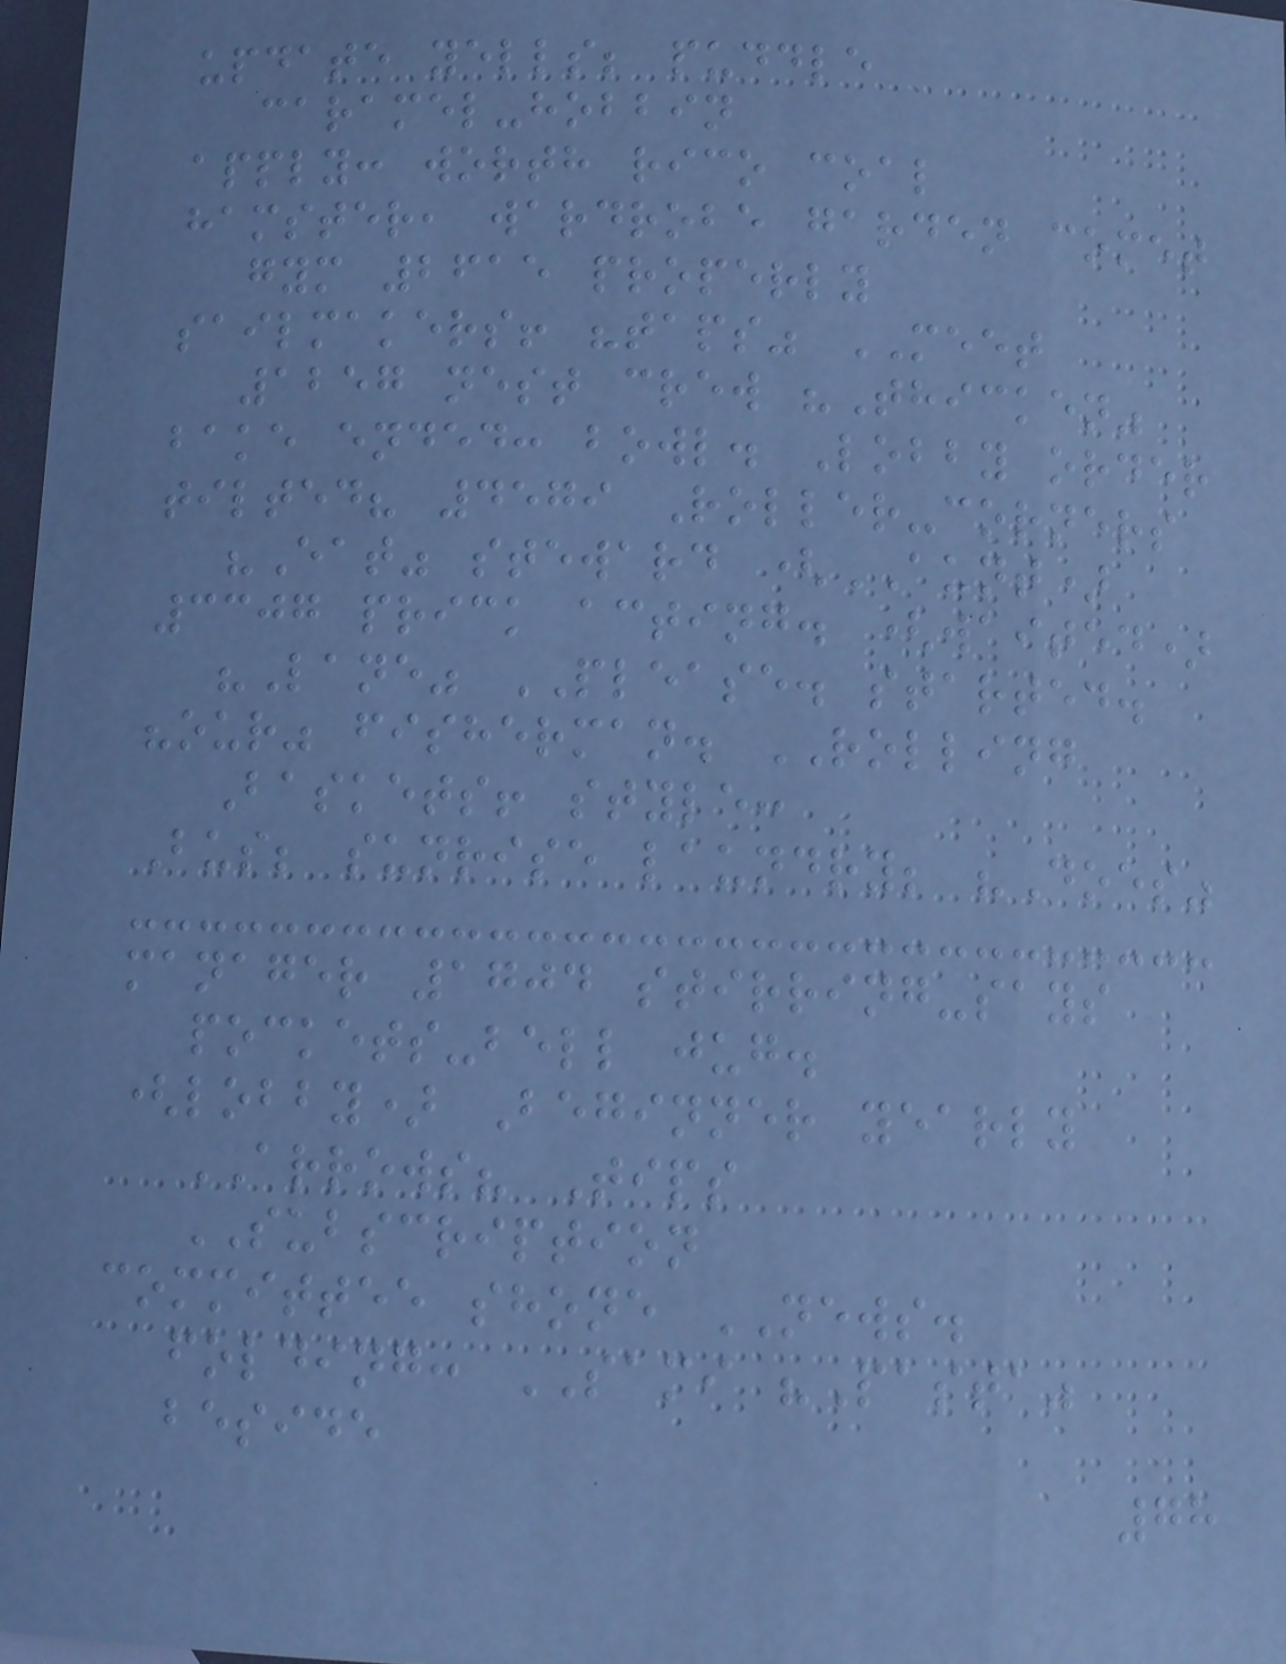update yells; puddle
caramel-hobbin
apply: worth rico coal
hamster, wardrobe garden comet
gym 2615 properly
sailmakers! "taps" MEET
1257 nest crew "Thicken"
bake ended: bowl. Lobby order
tilted? 4579 Roller-corners
"Eat" steward (AUNT)
3307 prick acting. (waited)
"Lane" PLEASE. started.
"our" fisherman. ROLLING
Baskets! style:
Bus; sunrise laundry; "Does"
manager 1704 stirring-says
pockets-bell jug.
(lobby) Beginner yearly
ARROWS? Tips
SUBSCRIPTION
committee shone NEWS.
folding: SAMI "Pasta"
beside
78
